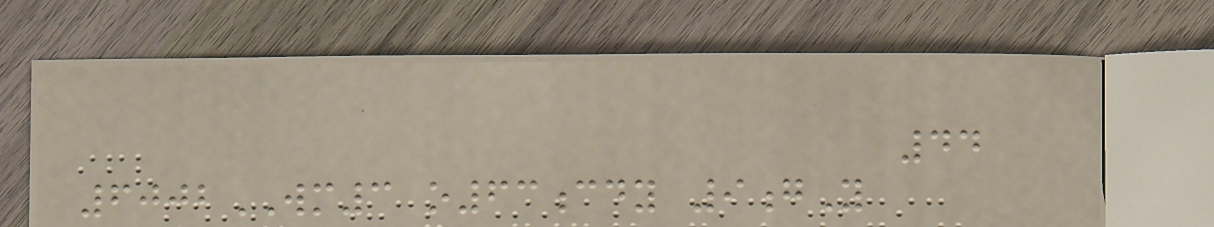44
6002WM3 o63cdy 9gY
